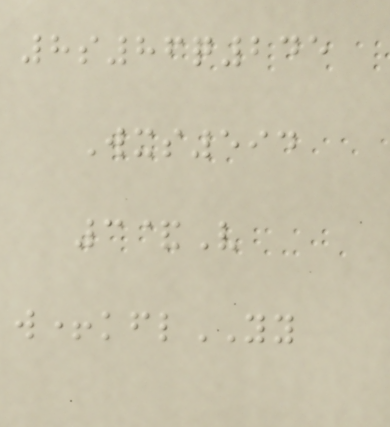8s86q245
Wxs594
3&V
w+kflYY
